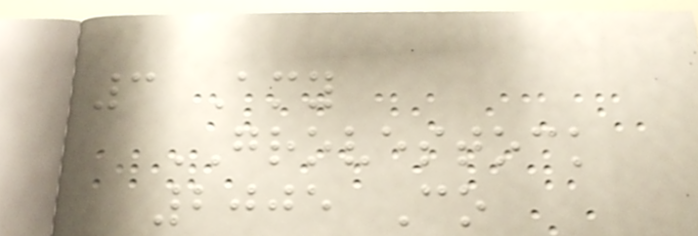3 Amy
GROVESTOCK
2005 Co
